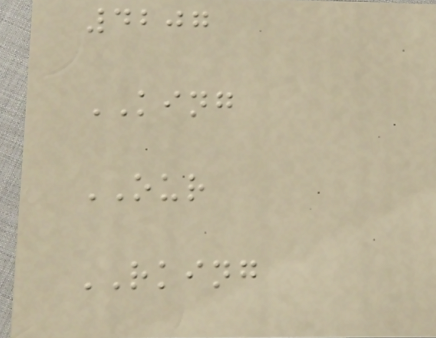4207
KING
OUR
RKING
